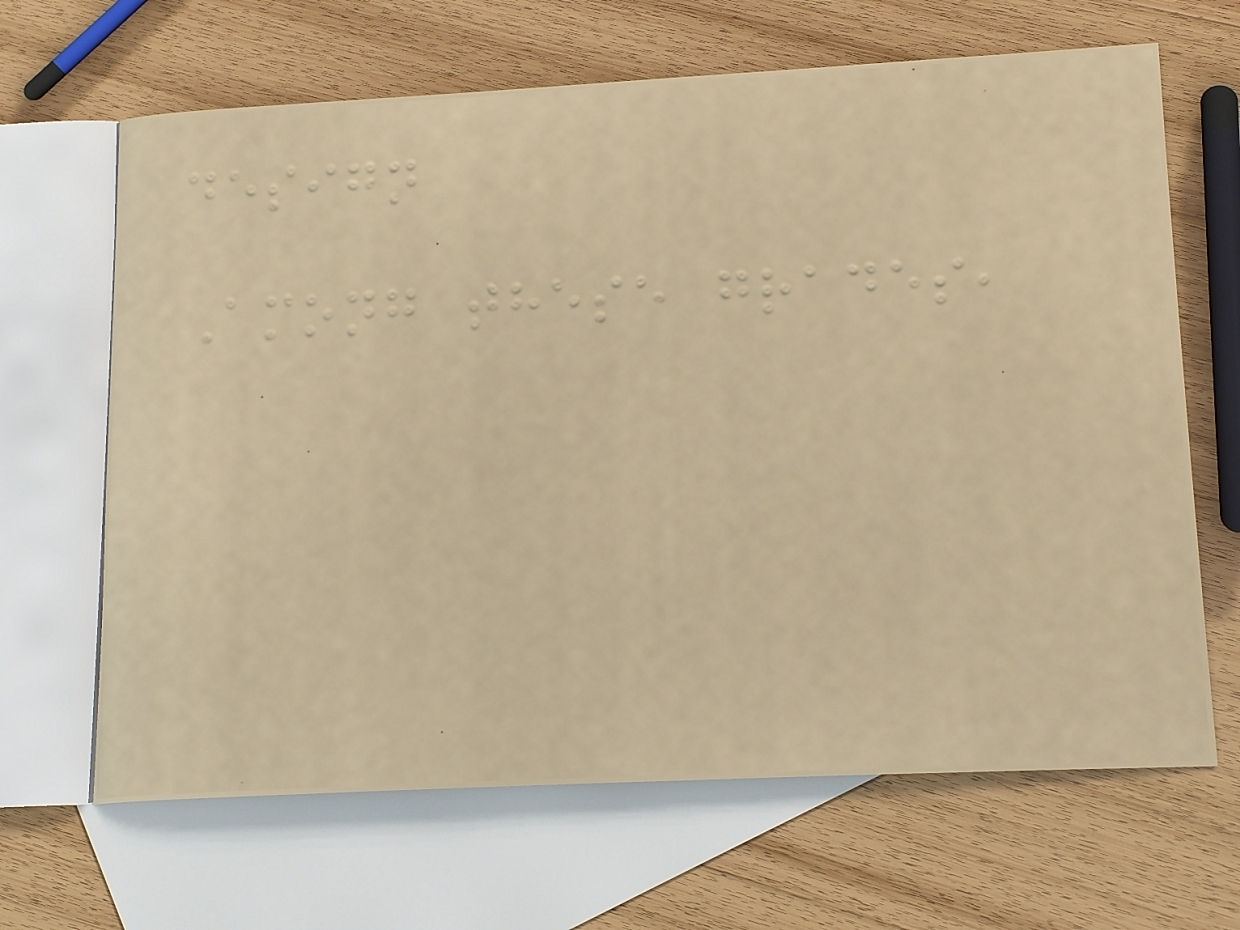design
Among these grades,
